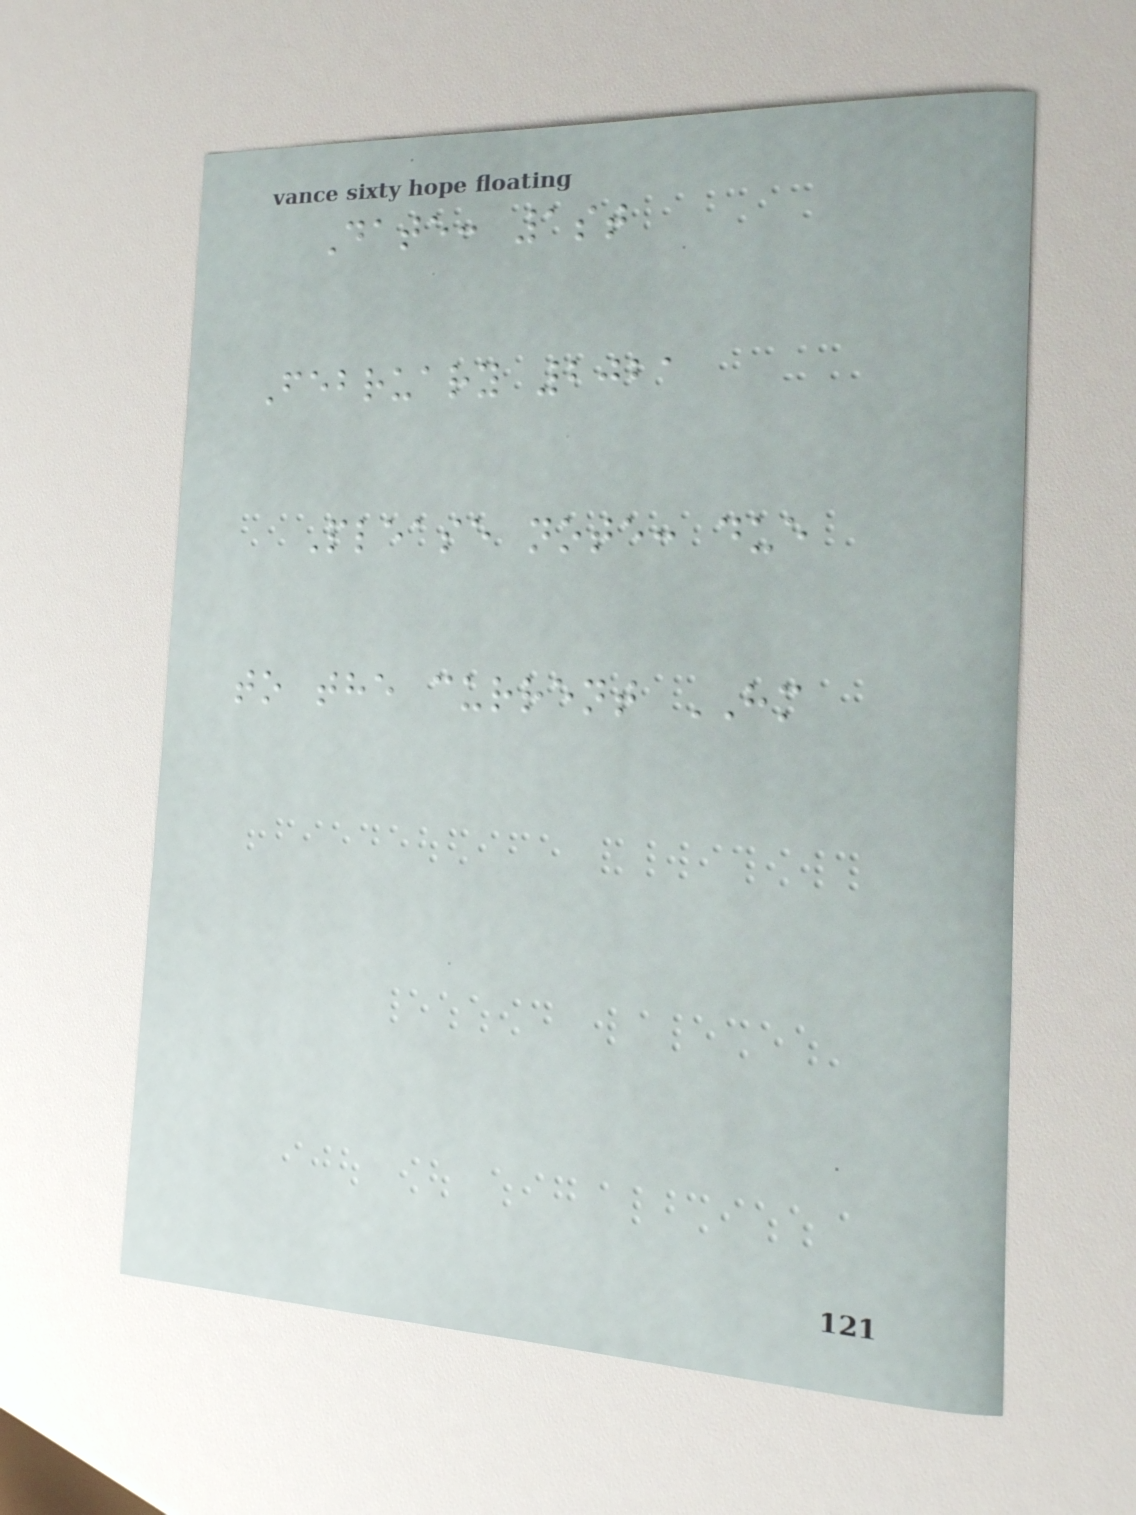Date: 1st
February 2021
Please note: due
to the current HM
